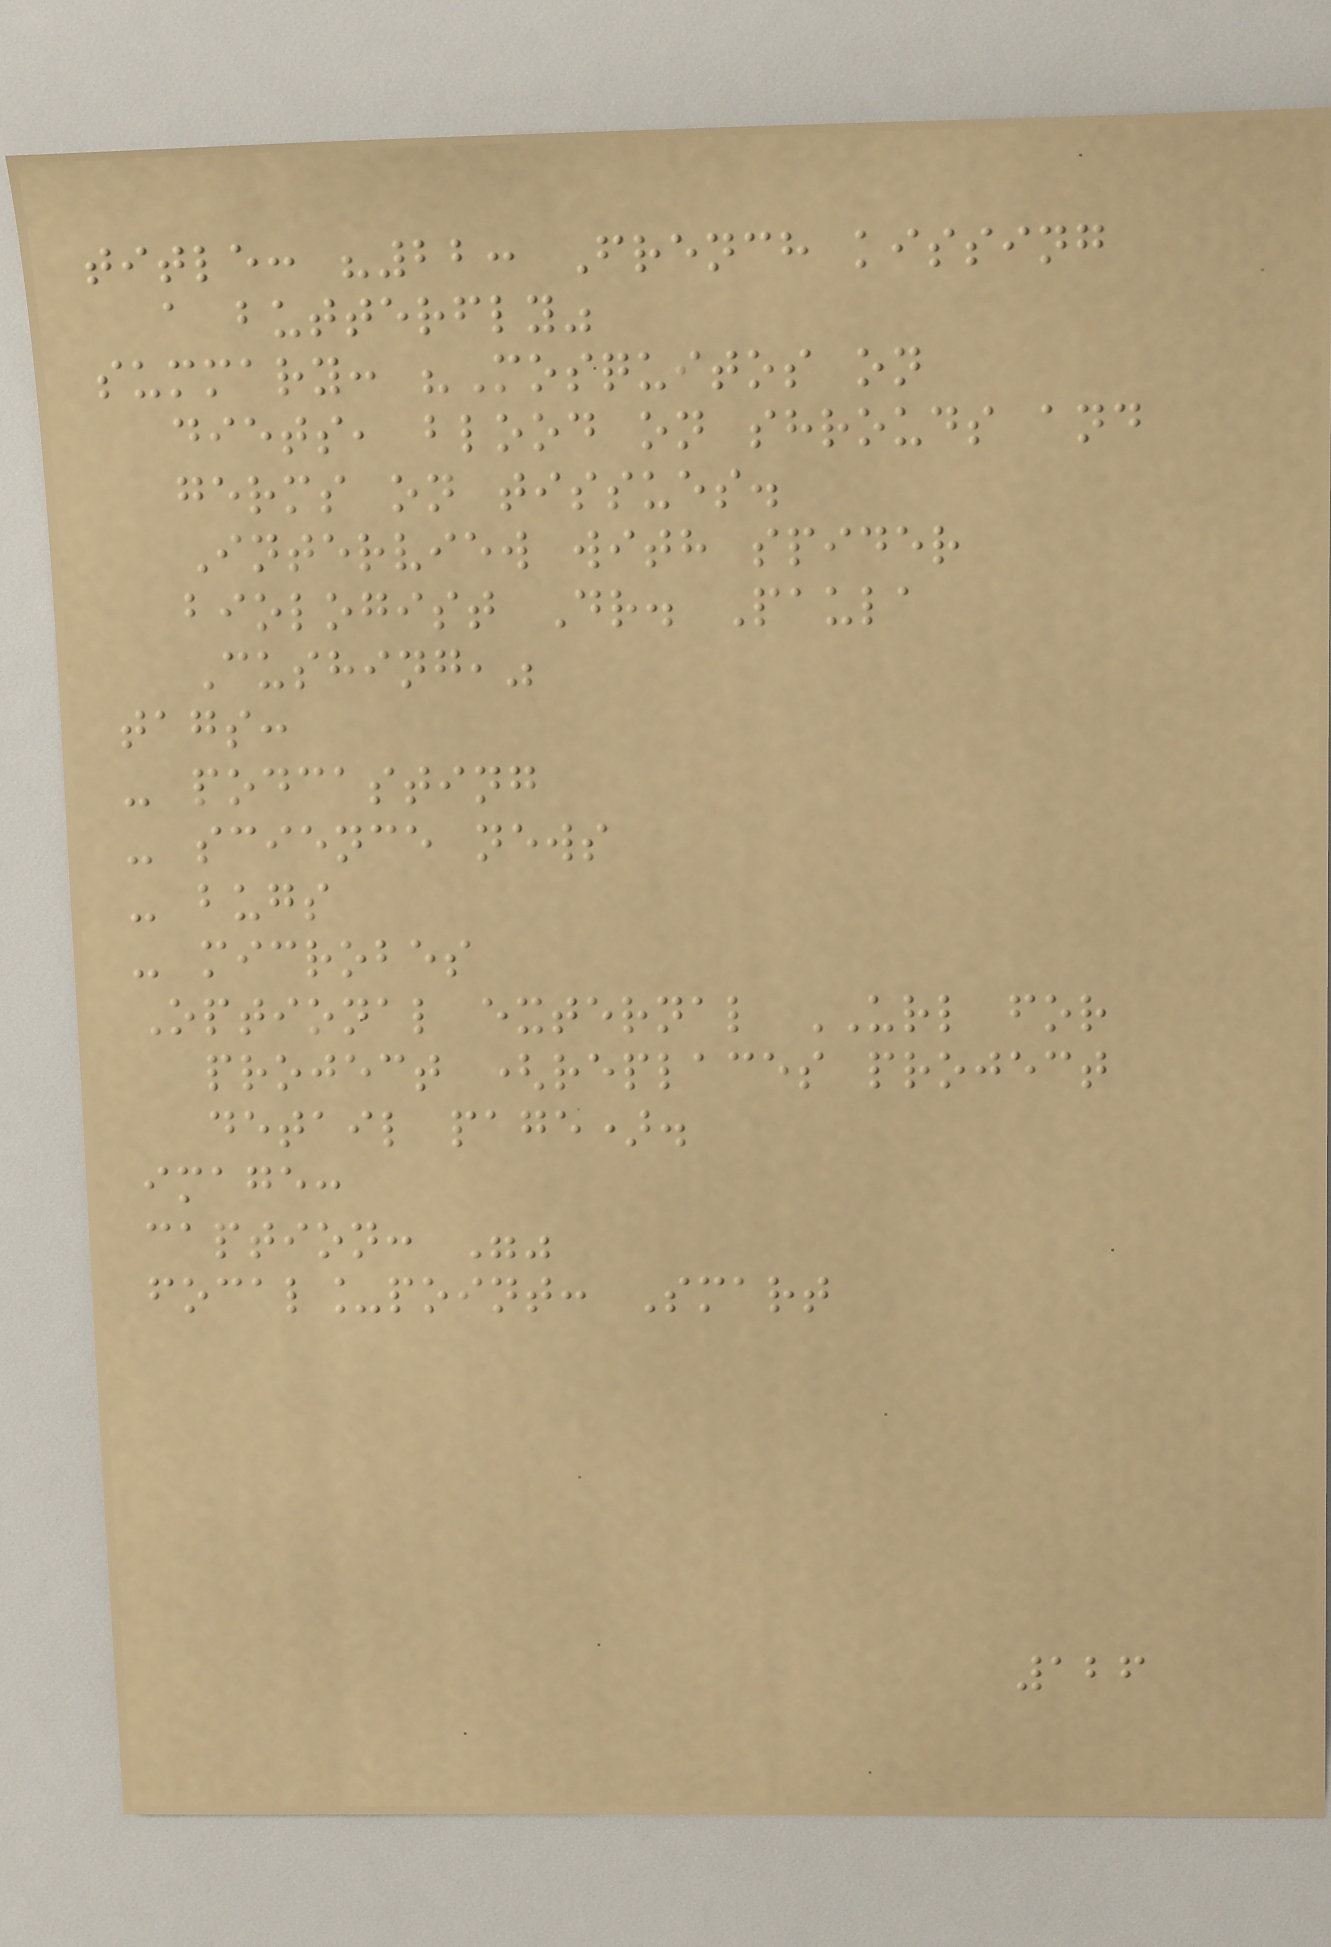title: "22: French kissing
a butterfly"
summary: "Mosquitos on
diets, blood on shrouds and
germs on tissues.
Interview with spider
biologist Dr. Paula
Cushing,"
tags:
- podcasting
- science news
- bugs
- microbes
Optional external URL for
project (replaces project
detail page).
image:
caption: ""
focal_point: Smart
126
